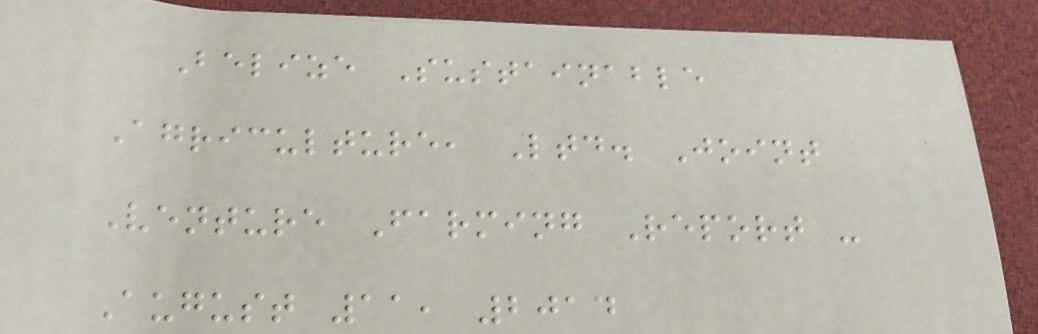Belize Sustainable
Agriculture, Ltd. Joint
Venture Farming Report -
August 11, 2014
